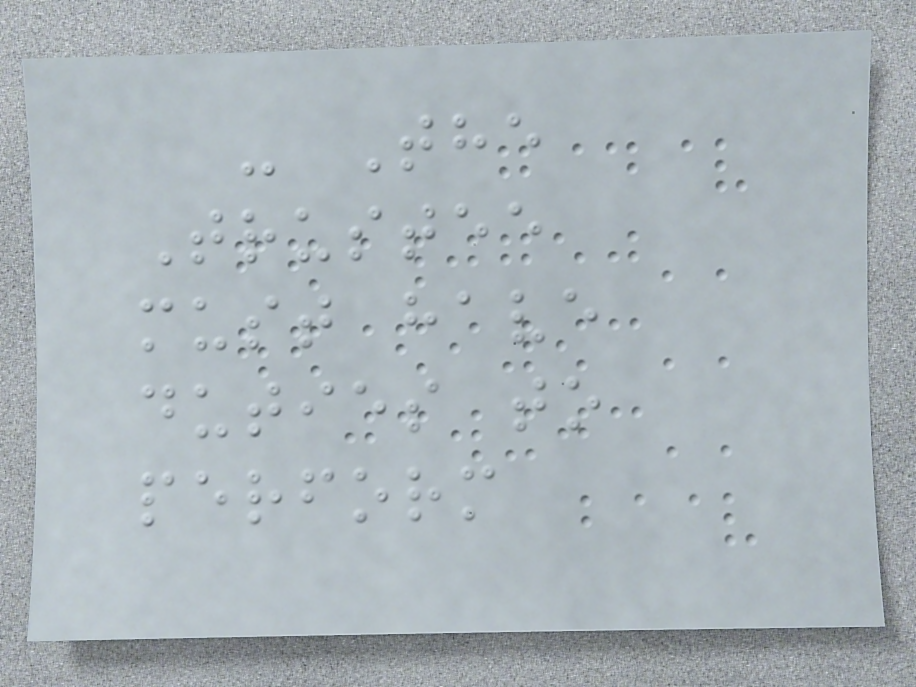- The
Trustee
must have
duties to
perform
